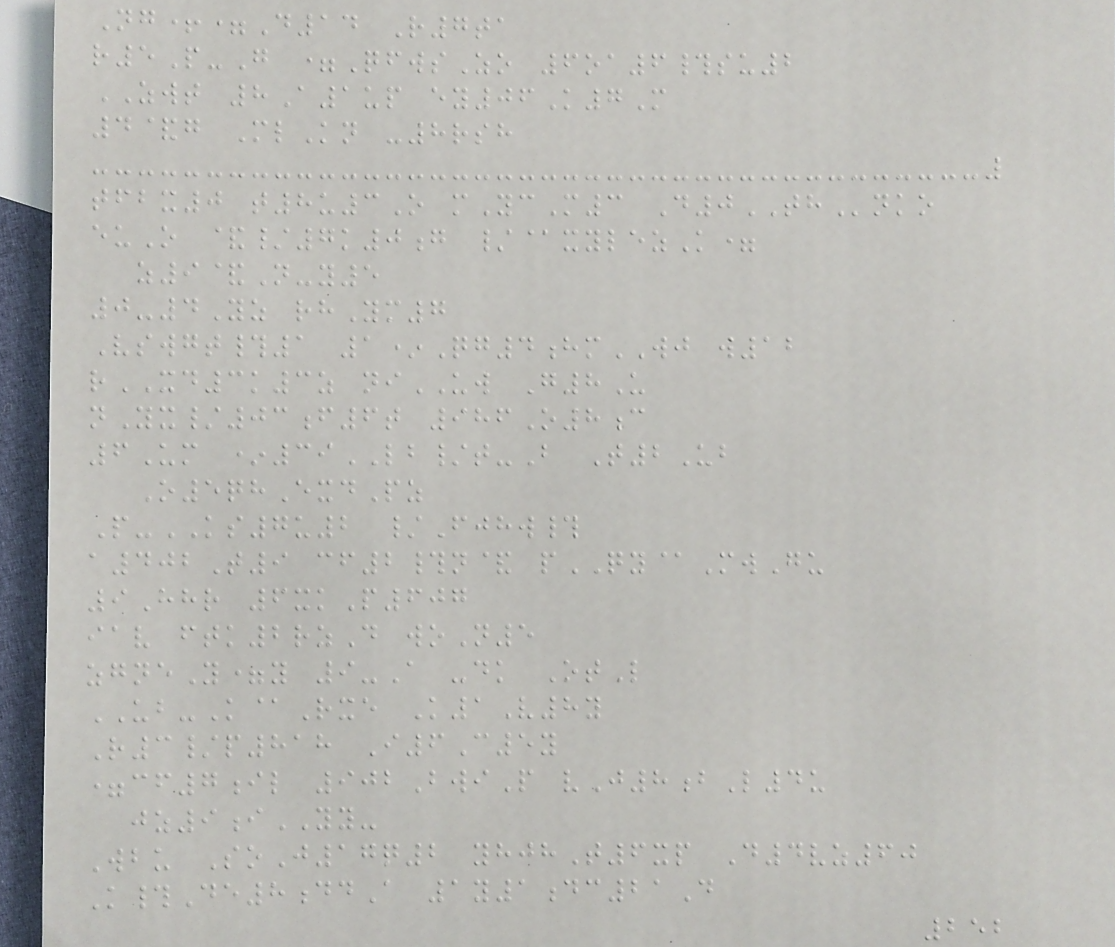Ng+=D14 R7ta
r5P-G =QfwsZo 6oa6#su2
ZWT 8A1up ey06K7M
4&g MlKn -8rsh
tfbx0 t8u3O mYcM3 D0THnko
euO &/7k0g /@xylezK=
z9&N-y5
0-4Yz rhYm7
Vswgt#1 1*Qg4hmWJ w12
rXD3k3z niUW G8U
nYx/03f6t 986O8c
6Um *39LB/t-B T2Ub
O5qhExdPz
P-KS7u2 /Fjhw#
a402T9 cf2#n& pQY@MwGu
9Hhr 6xkP607
iav ftk2rzD woN5
zgneY=y 9-A -dk OtL
UB-K@Rxe K1V8y
R3/p818 I6C5y
=cf7il 902BwiP vJ8bL4u
jz9iYY-
Wbu SoJ17q2 yhjhT6xp D4vz60
K#De8ddA 1y1dc21D
252
